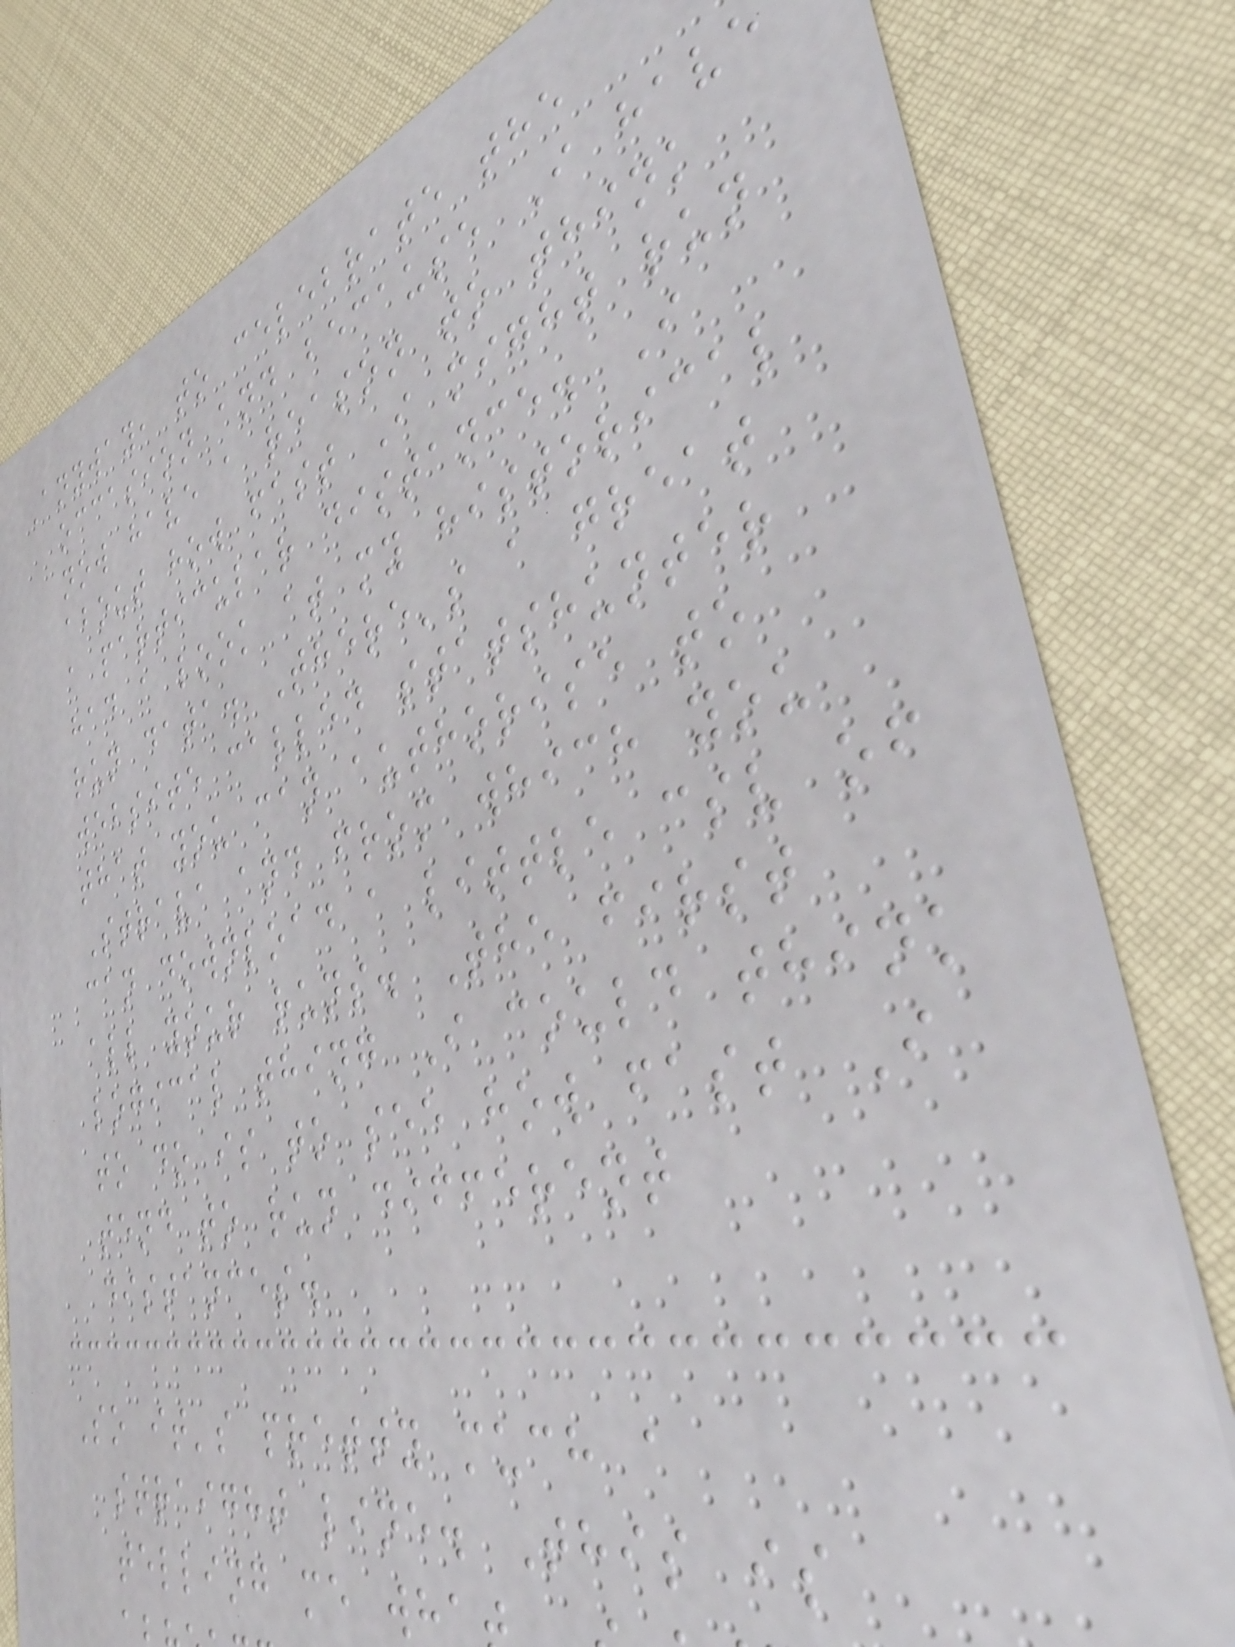Anyway, to celebrate the
occasion and because I have
now have a reason to think
about how fast I might run
a particular distance. I
had a look at my historical
run data. There's a great
website called statshunter
that you can authorise to
Strava and from which you
can download a little csv of
all your runs. The first
logical thing I could think
to do is to see how fast I
tend to run different
distances.
So it's pretty much a
straight line. This is
telling me wh
